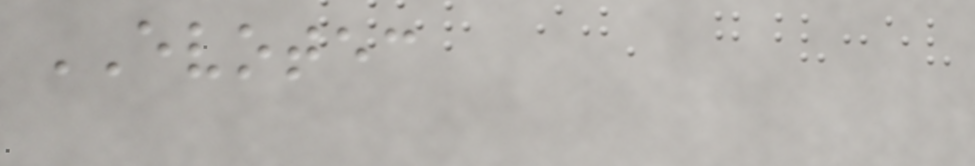EVOTEC
